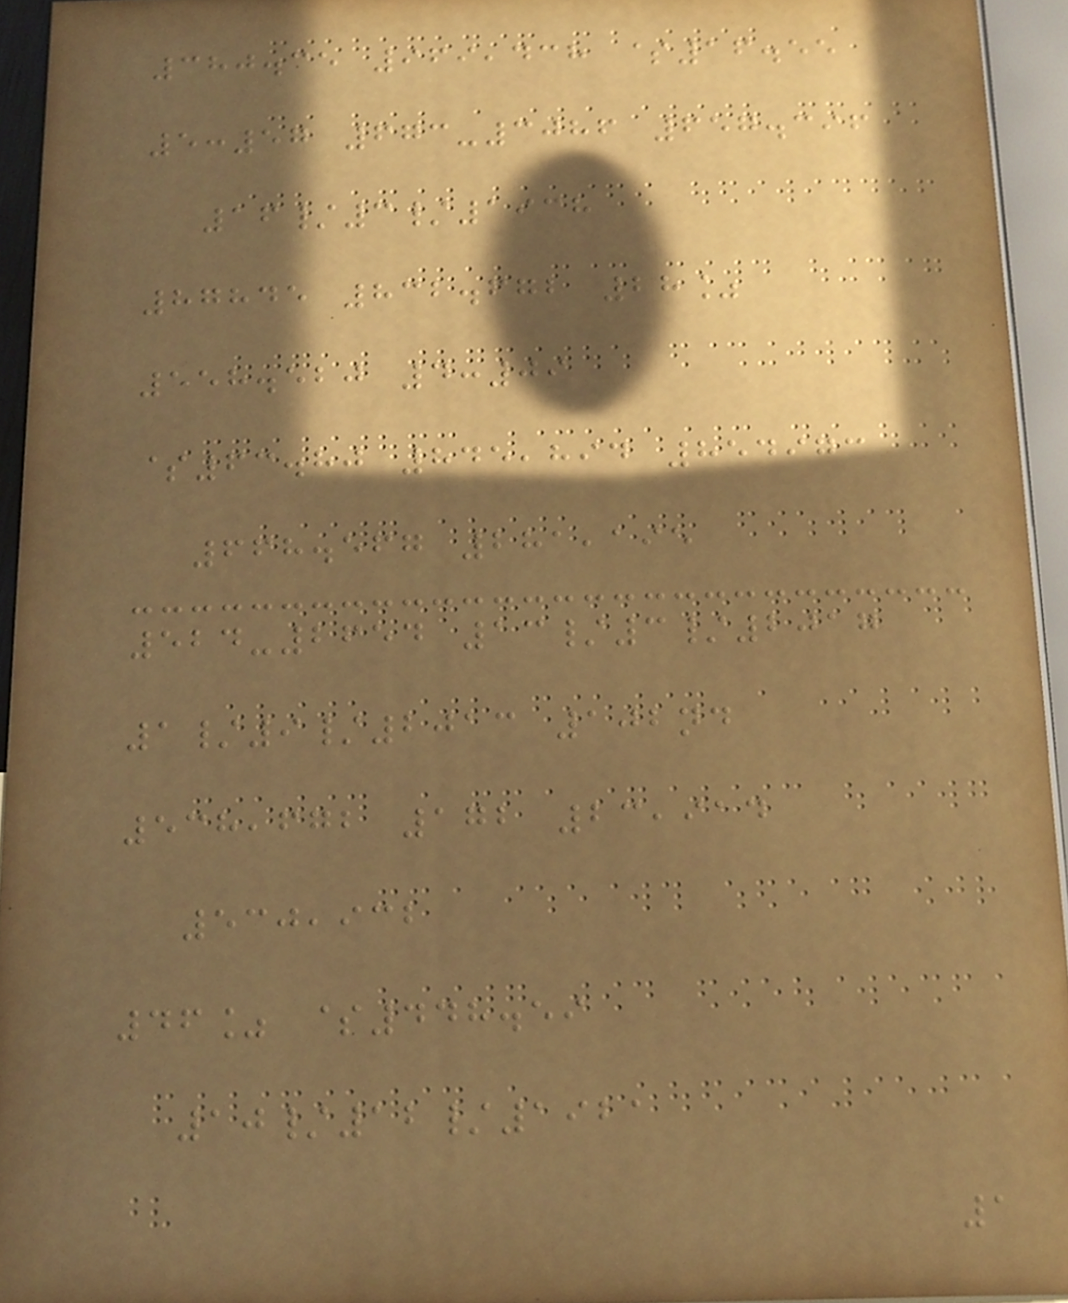380.35 969,438 $16.55
5:57 673-3086 657.396
16/3/1938
87845 832.672 28%
558.520 4:09
$63.80 845,894 854973
668.567 281,195
524-2654 13/3/2017
1/9/2013 102nd
538,672 172 23,914
530,932
46% $448.59
10/12/1921
1
